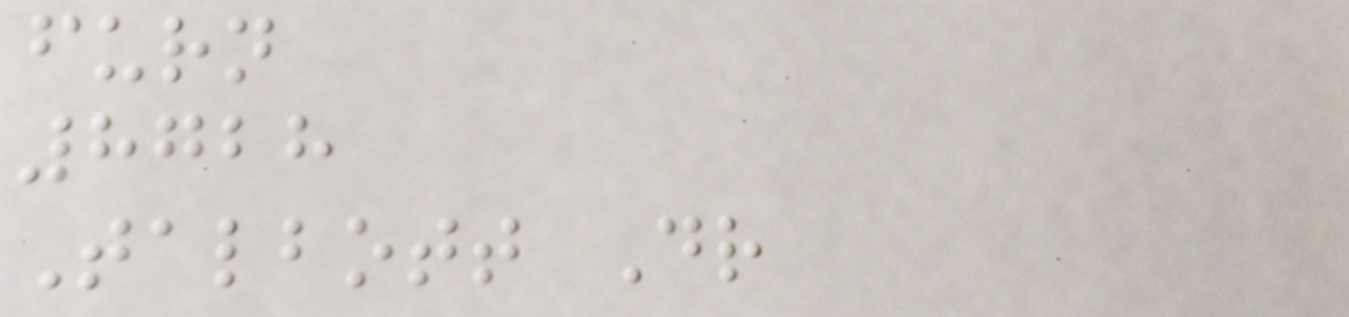furn
8728
Talbott Dr
